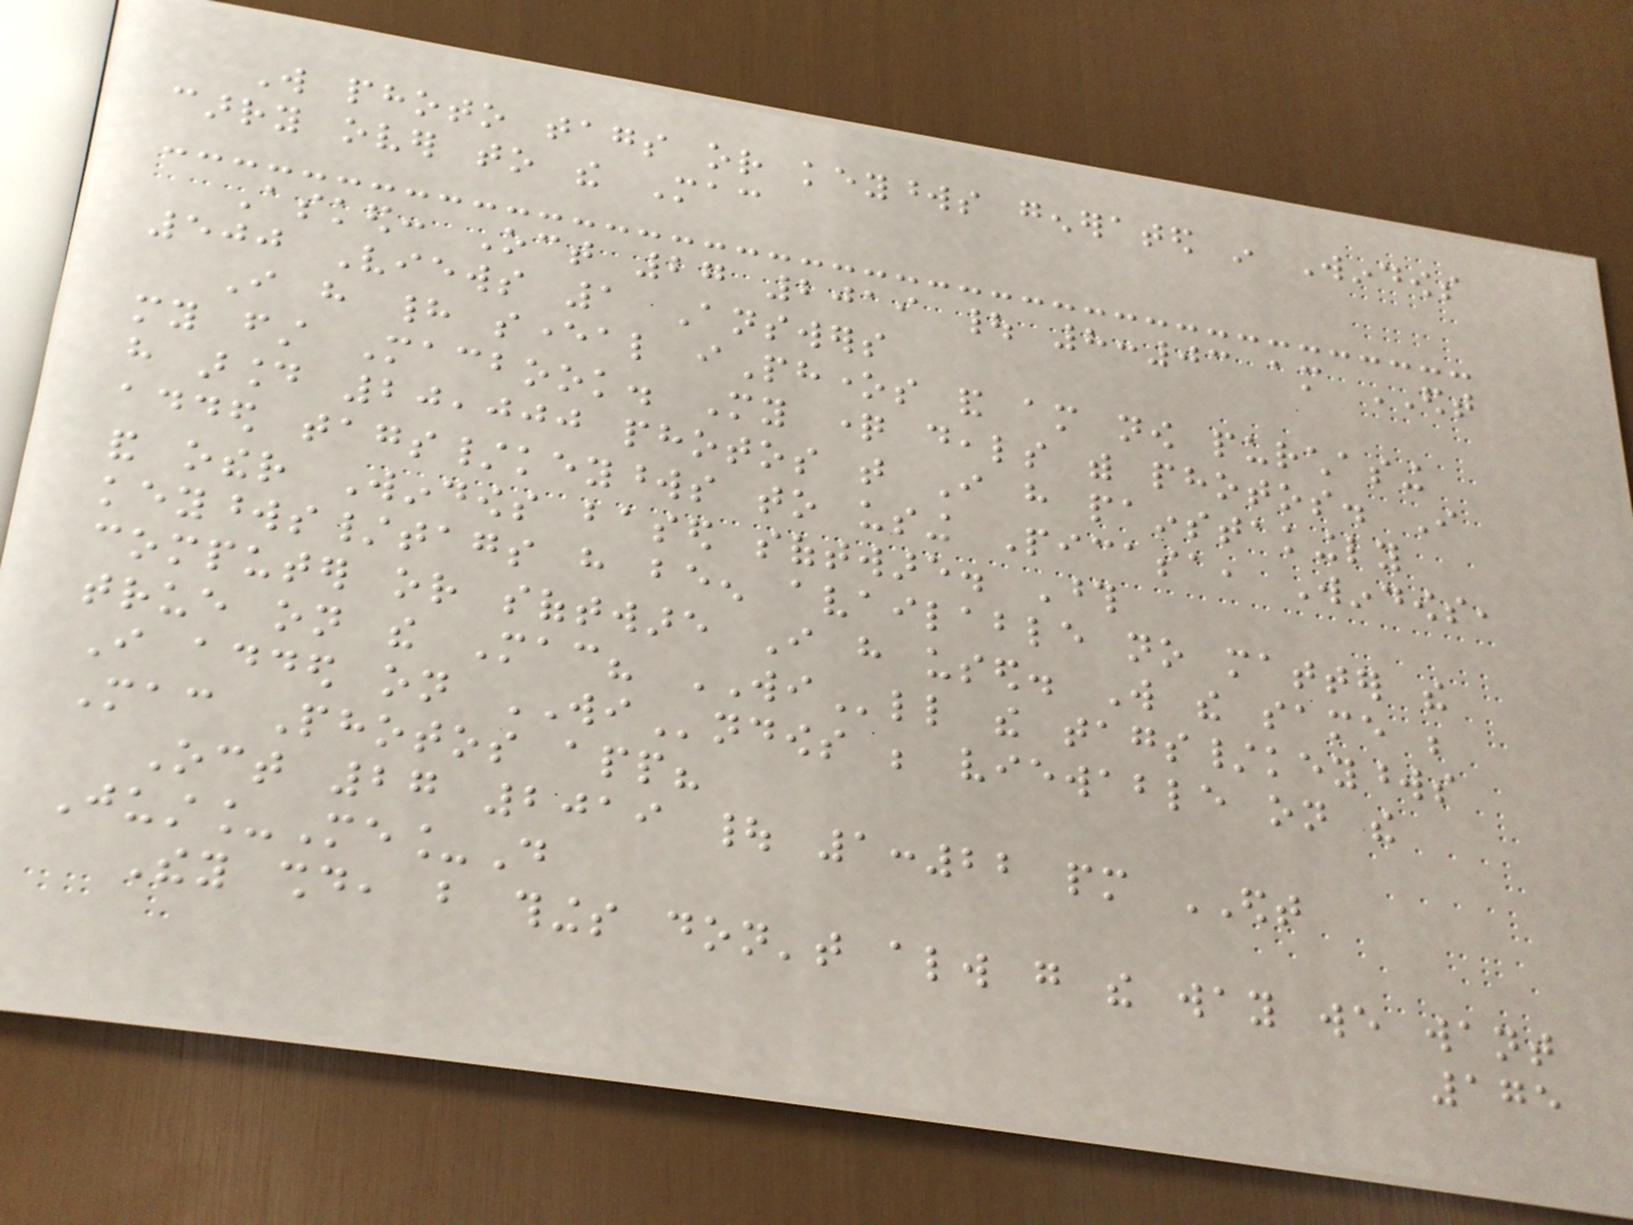Will photo tags or keywords generated in Windows
carry over to the Mac
Asked: Oct 27 2019 | 8:03 am EDT
500 Views 1 Answers
I have had several iPhones and am now purchasing
my first Macbook. My question deals with photos. I
have around 20,000 photos that I have painstakingly
added tags/keywords to using Picasa, Windows,
and other Windows based software. Those
keywords/tags have been available no matter the
computer or software I have used. Will the same be
true on the Mac? WIll the tags/keywords
I added on WIndows be viewable on the
Mac Photos app?
Oct 27 2019 | 1:22 pm EDT
Just_Me_D
They should, but things don't always go the way we want
175
